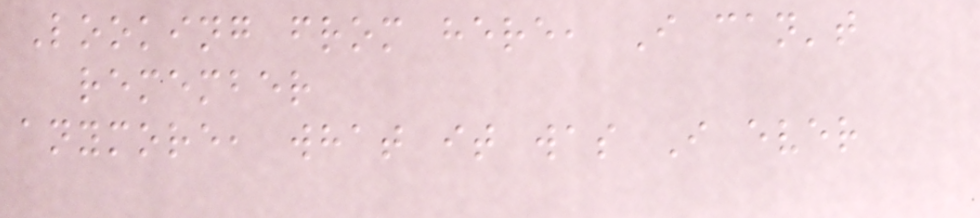Looking from here, I can't
remember
anymore, what it was I ever
